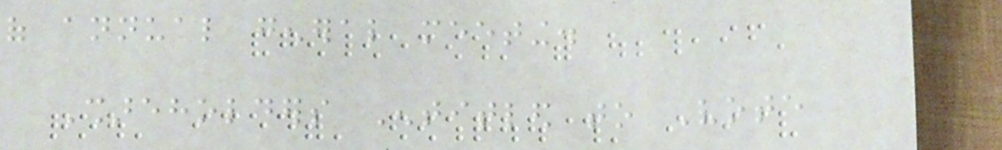of annual general meeting.
Shareholders Entitled to Vote
